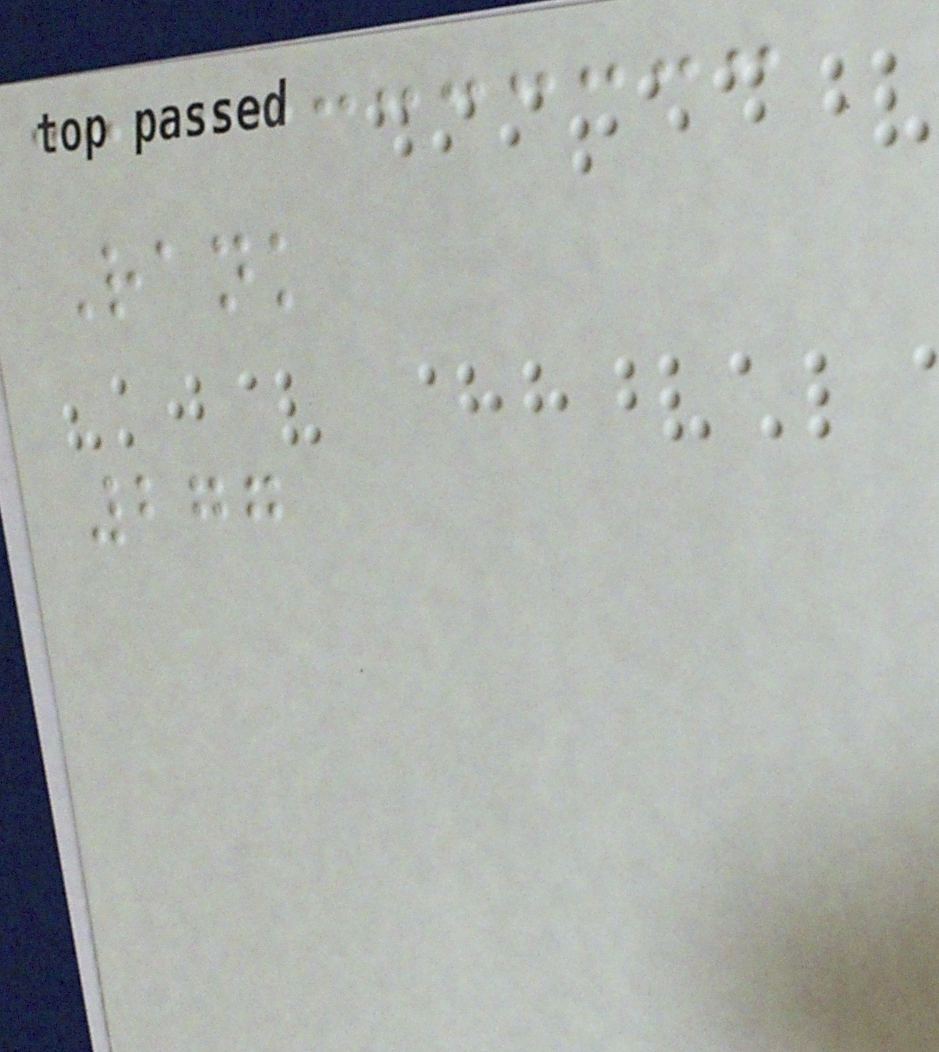Rank
277
